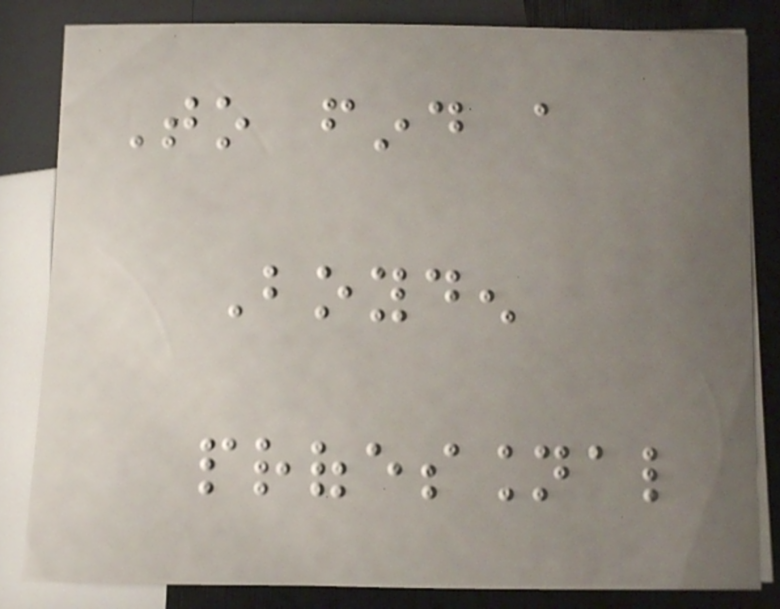To find a
Boyden
professional
